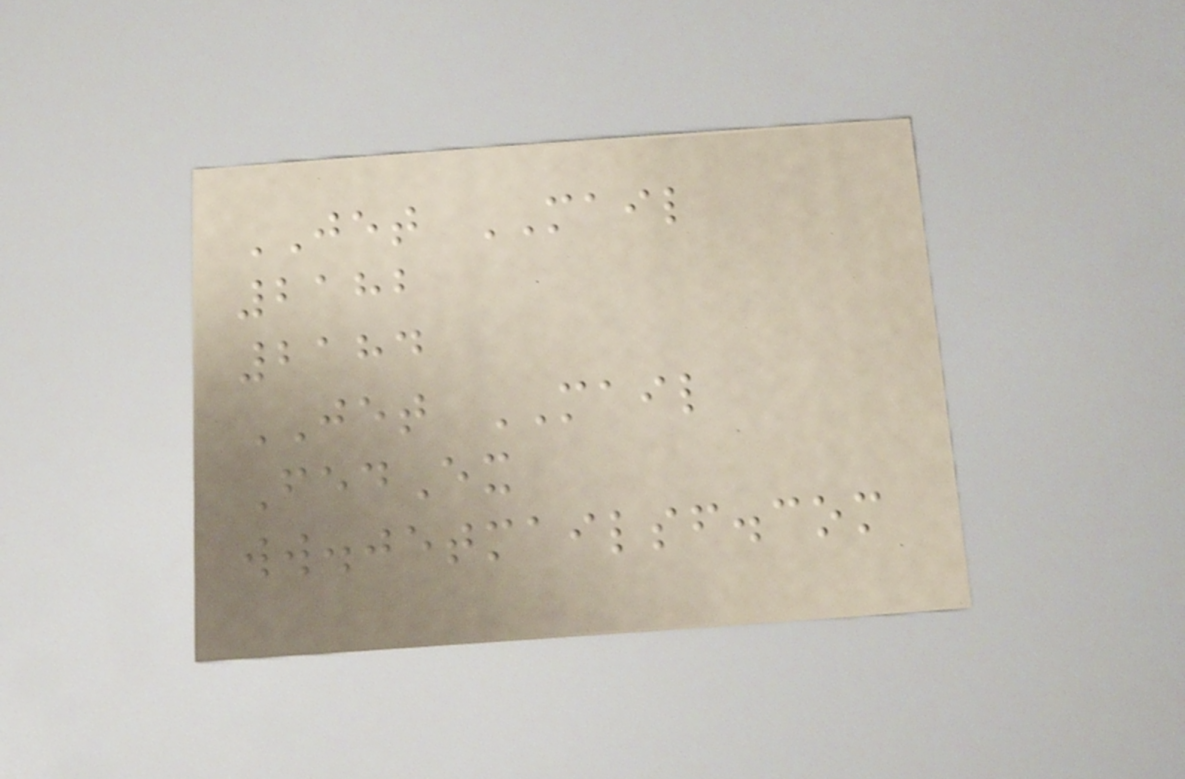JET MAIL
2182
2184
JET MAIL
FedEx
ww.jetmailsf.com
